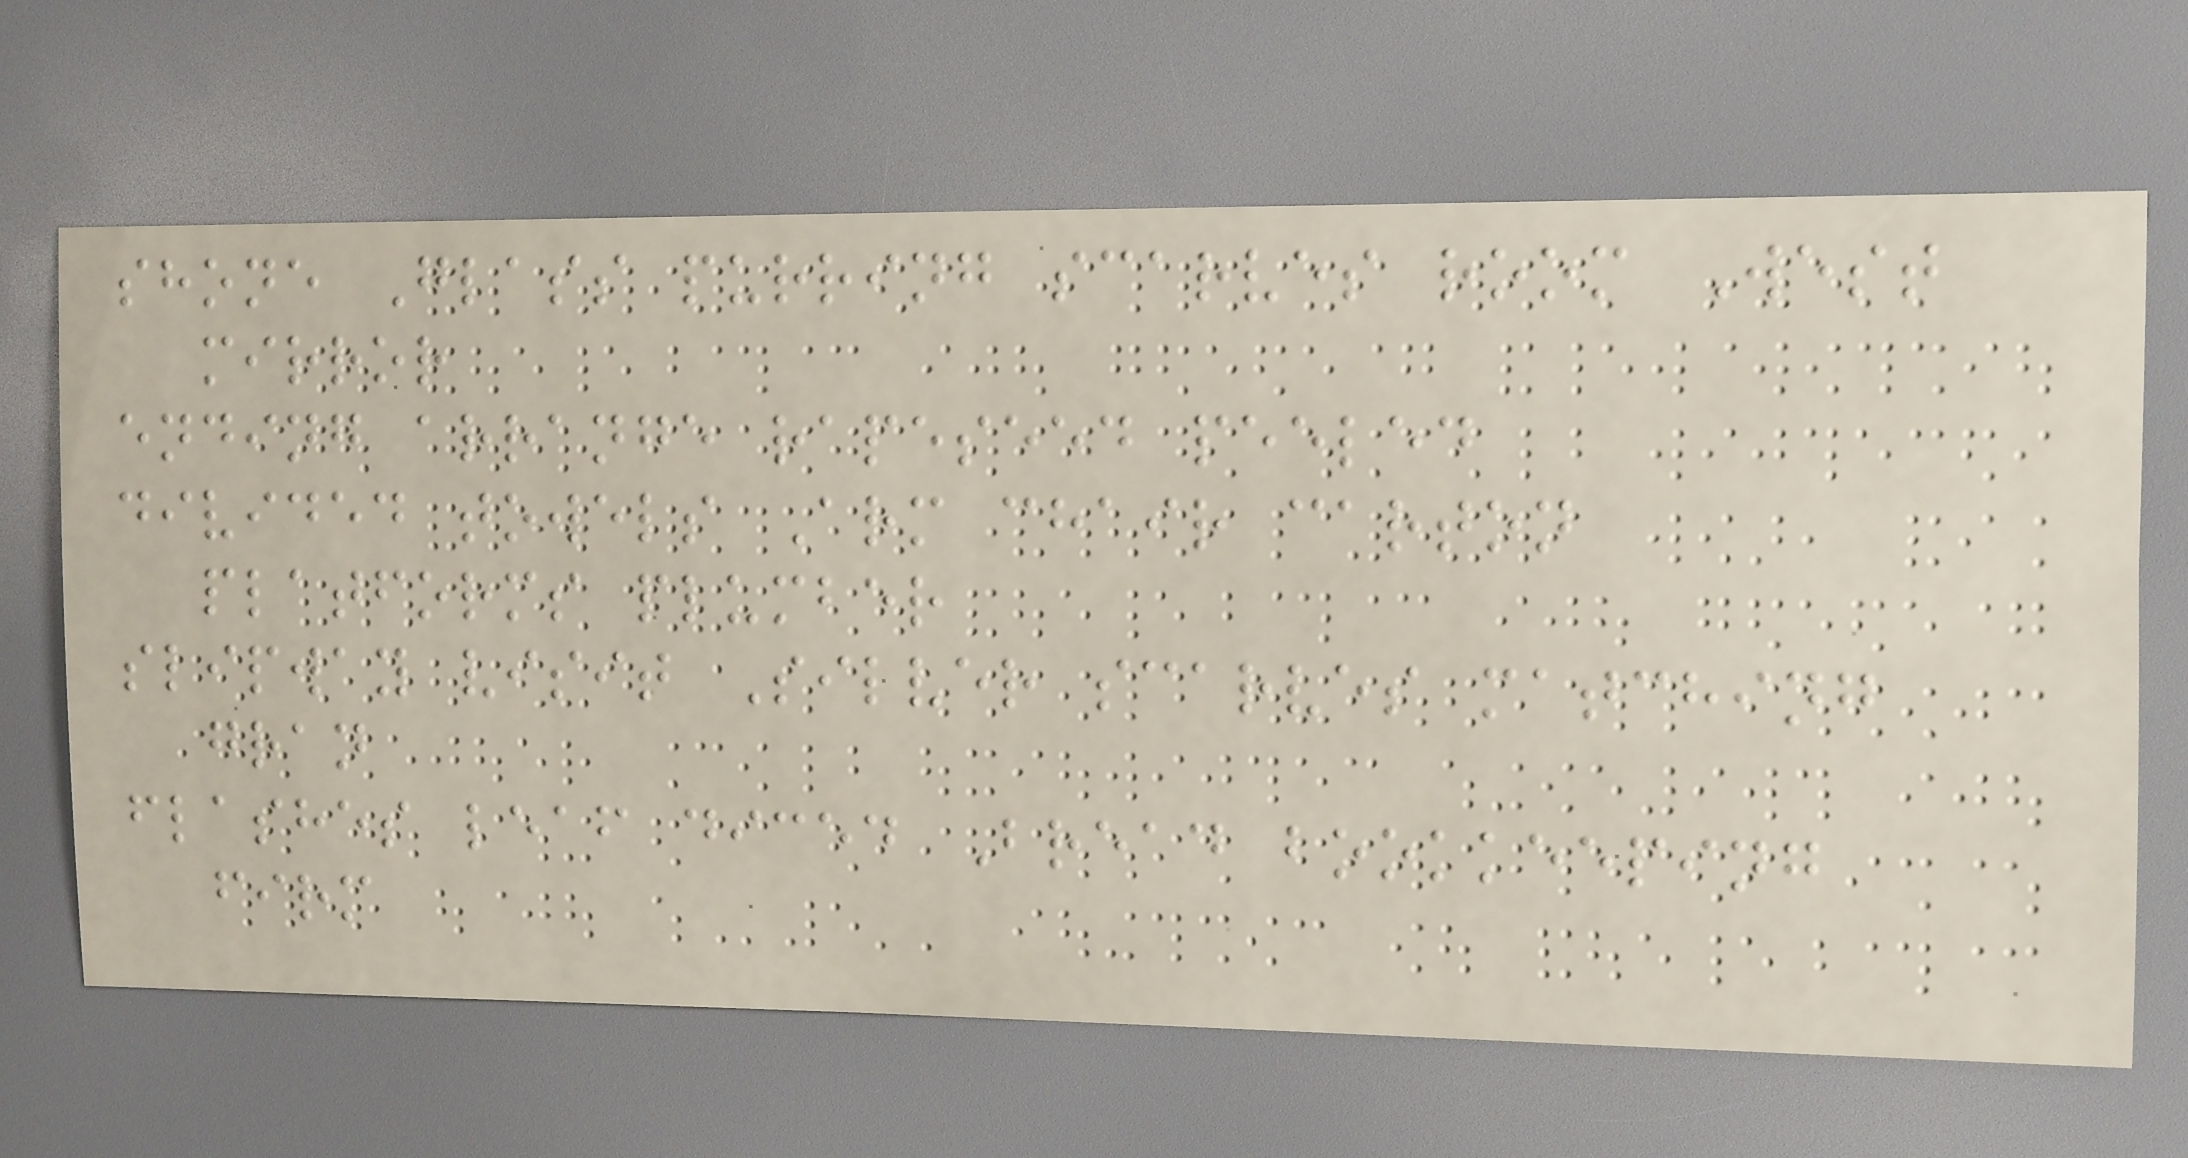shone Glass purring scarves room West
mirror
ending arrange rapeseed peeled
divided towels Arm chair carton
platforms plumber
slipway visit Silver scarves matching
gran
flashes leaf diced Bread bookkeeping
firm
